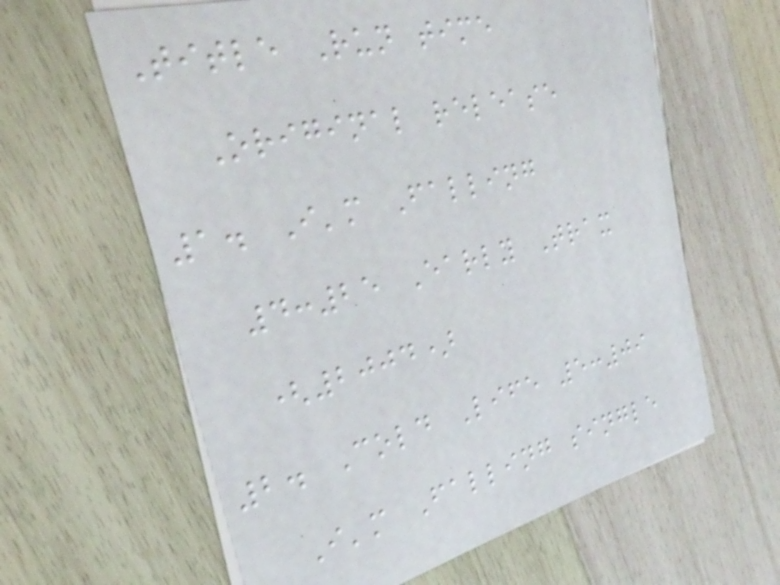Title Run time
Original release
1. I'm Falling
4:25 Early Trax
(2004)
2. Cold Life 5:09
I'm Falling single
